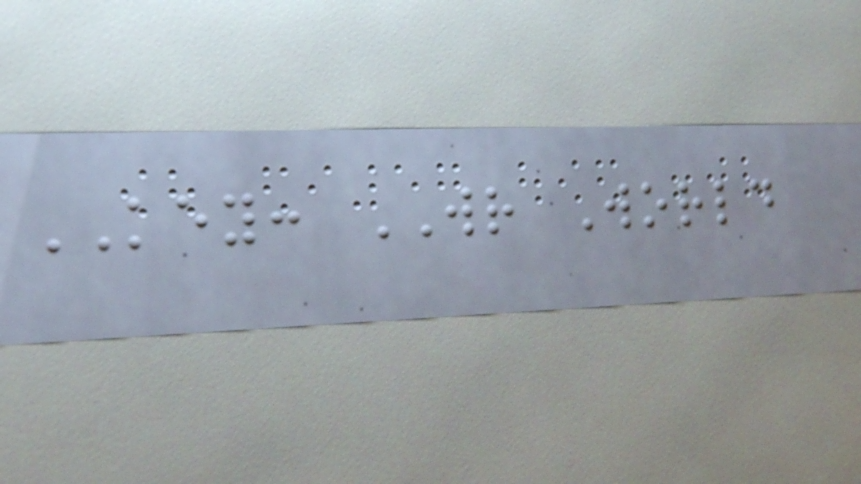KEY: WR World
